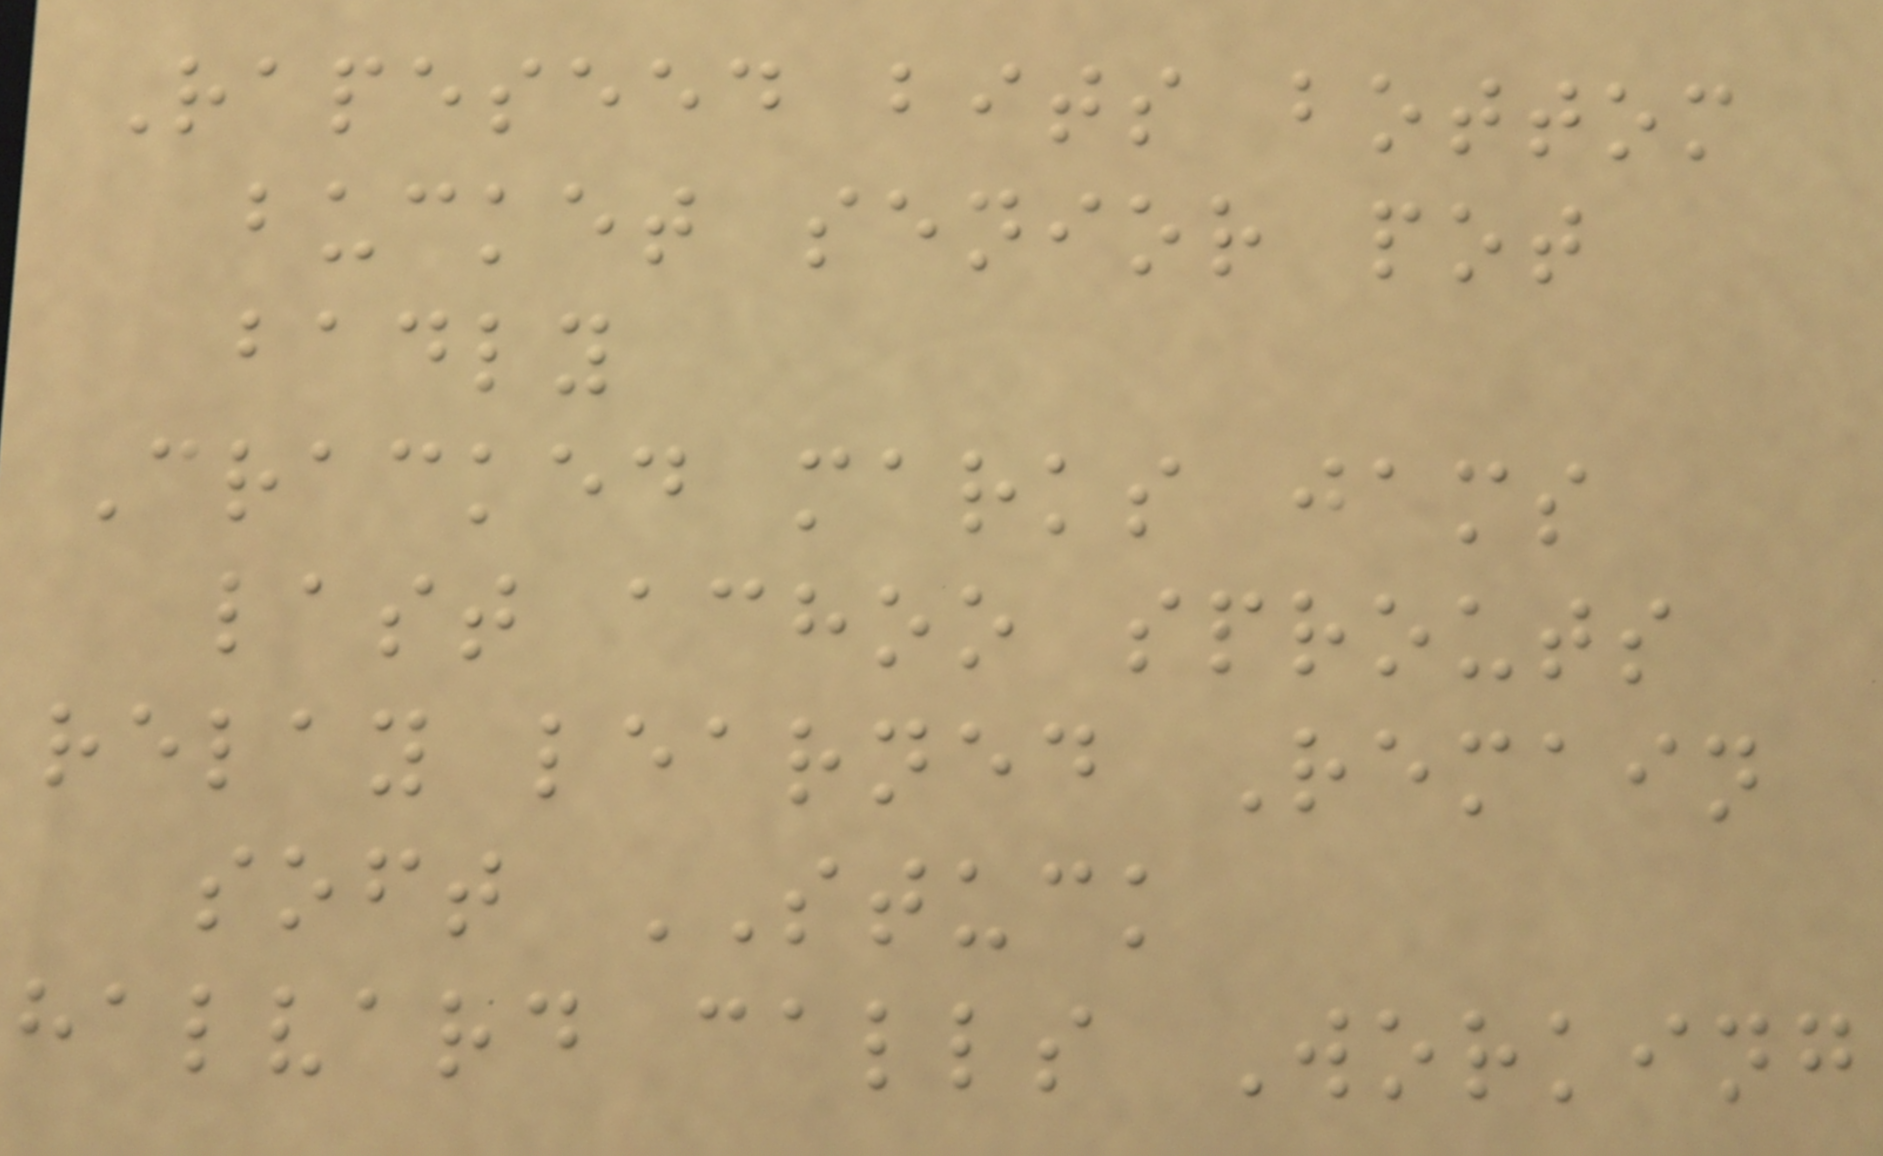Rapeseed bits bottom
bucket senior pot
badly
Cracked marks jams
last achoo sprouts
relay learned Remain
soft STUCK
halvard calls Working
